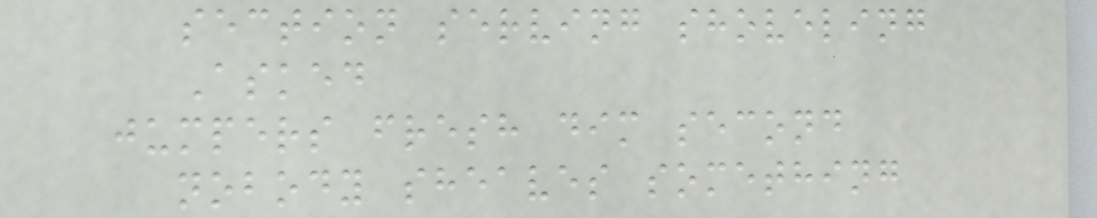section serving shoveling
Asked
jumpers fresh dim second
nobody sheaves something
